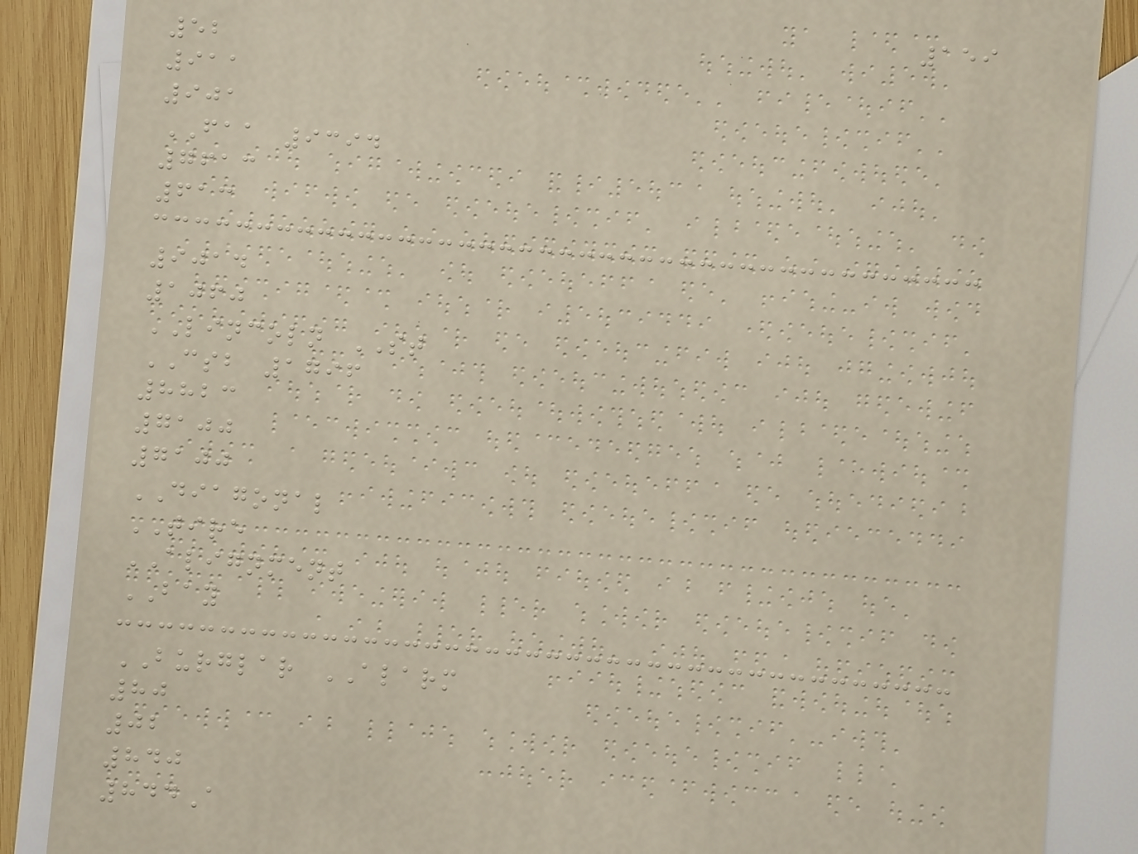159
52
911
901
FAA 9394
7613
613
9014
1060
LINCOLN ST
CSB 1796
8823
7100
7100
DIAGONAL
TIRE
ALIGNMENT
BAY
BURGLAR ALARM
80
02
840
844A
